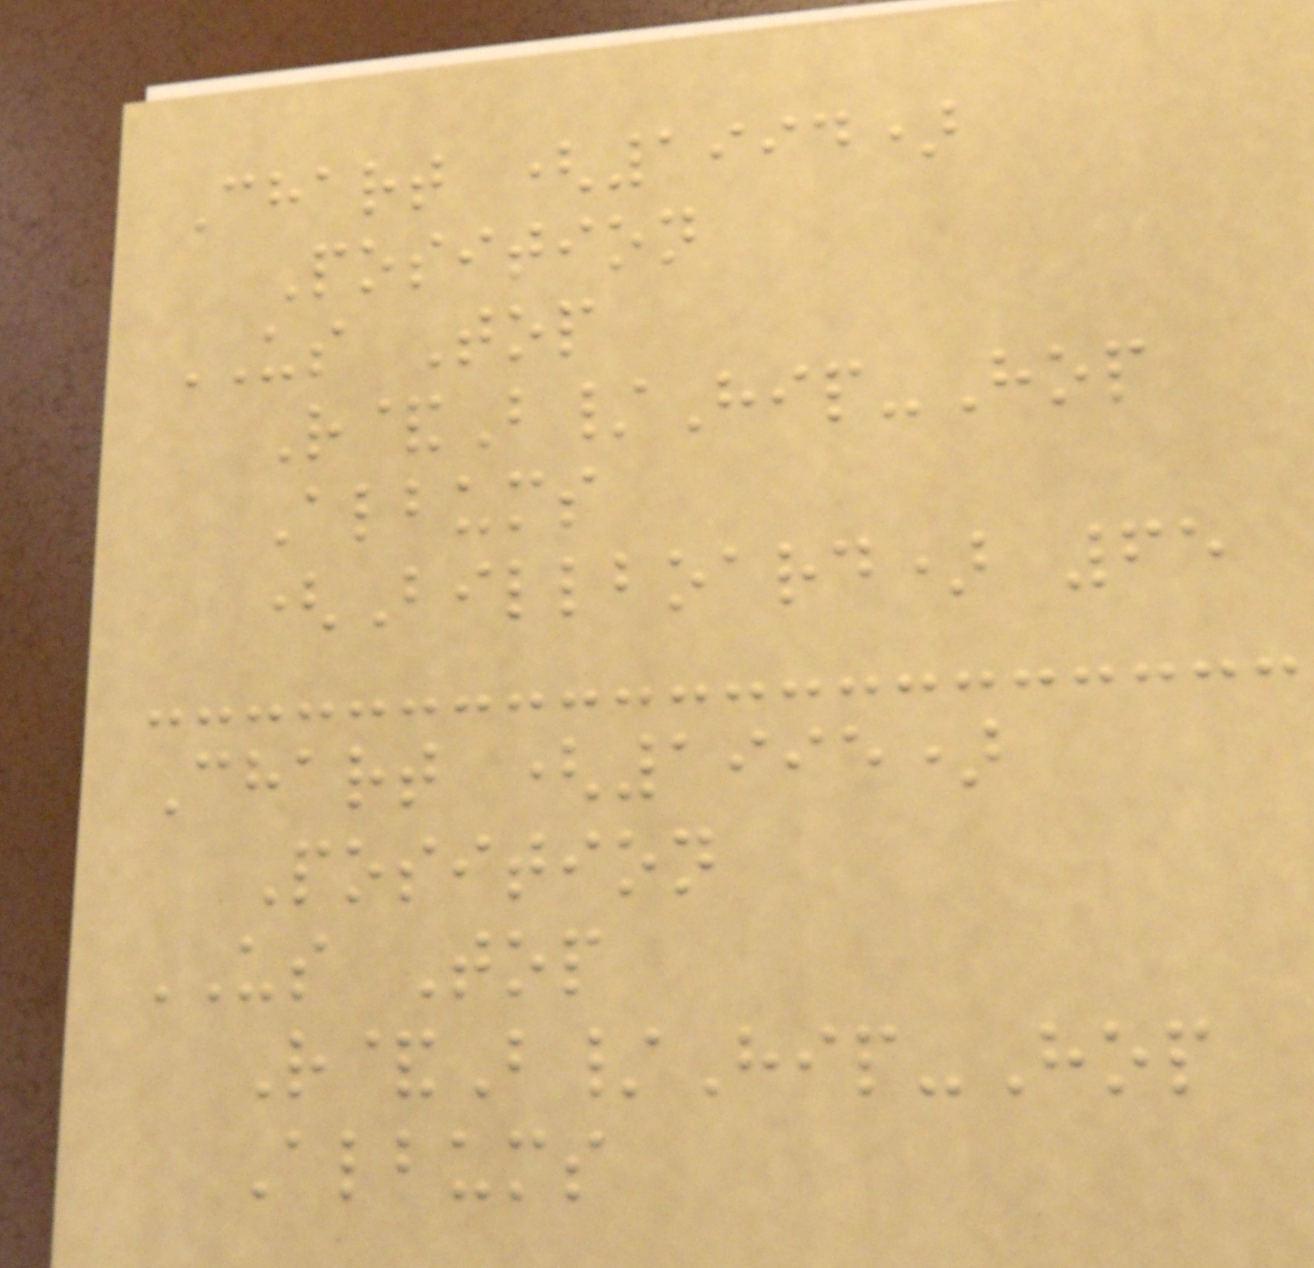Chart (1994)
Position
US Top
R&B/Hip-Hop
Albums
(Billboard) 65
Chart (1995)
Position
US Top
R&B/Hip-Hop
Albums
